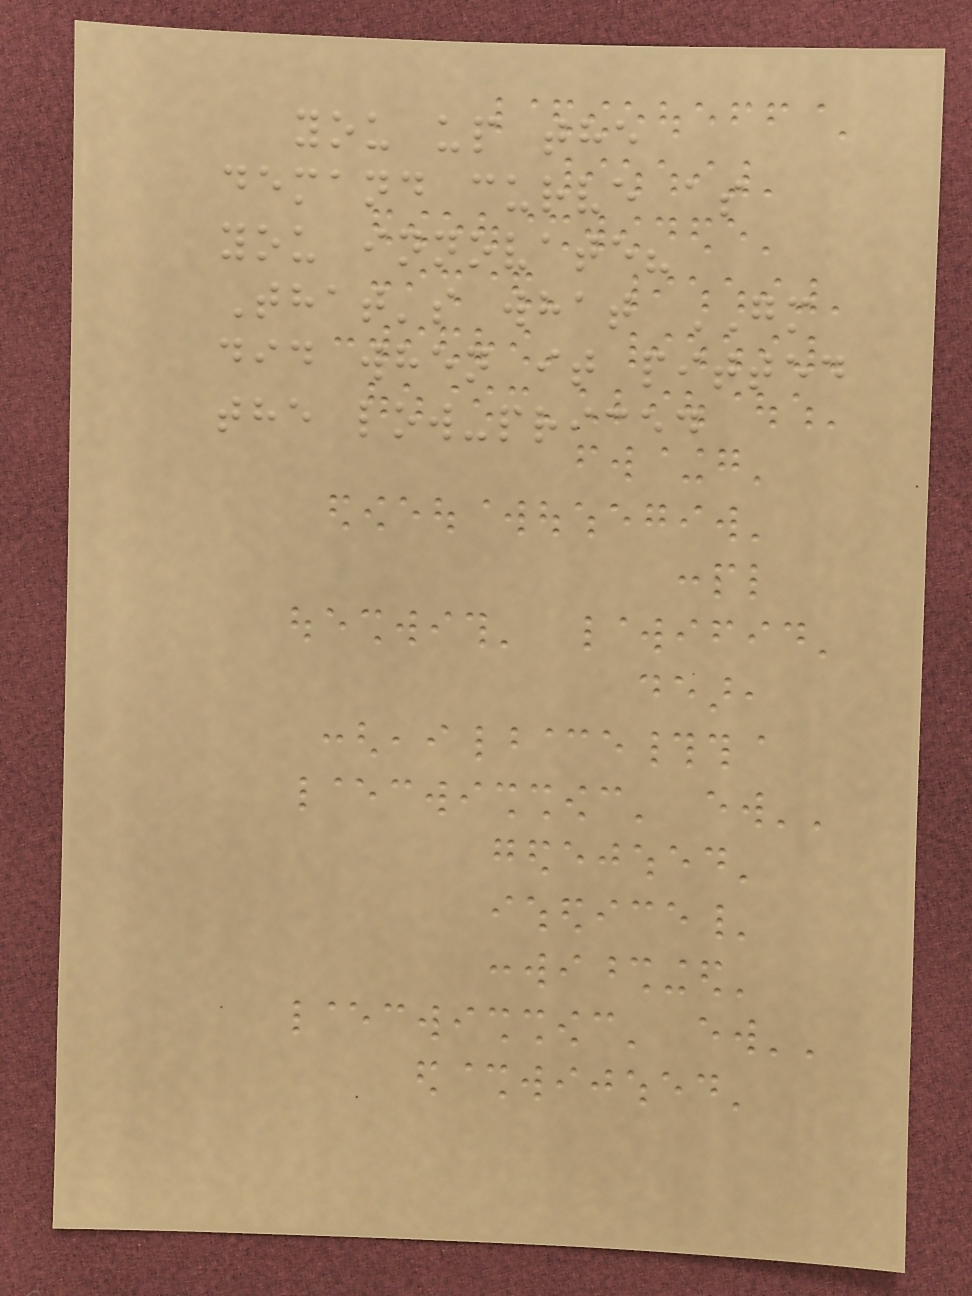you up the
demand curve as
you innovate?
That's what GM
did when it pitted
the low-priced
